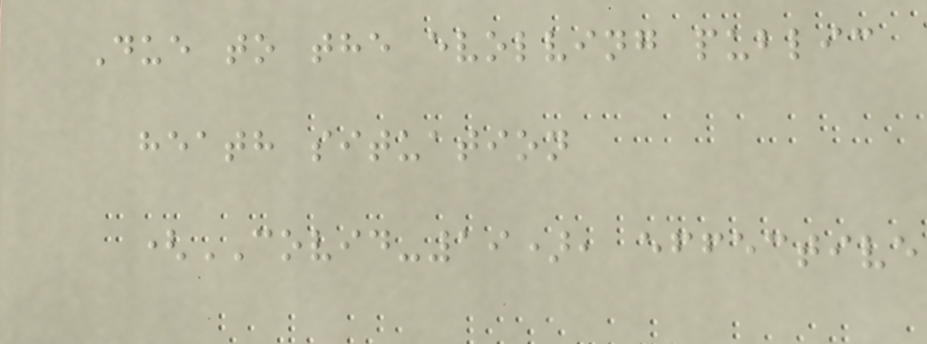Due to the evolving public
heath situation
(COVID-19), effective
